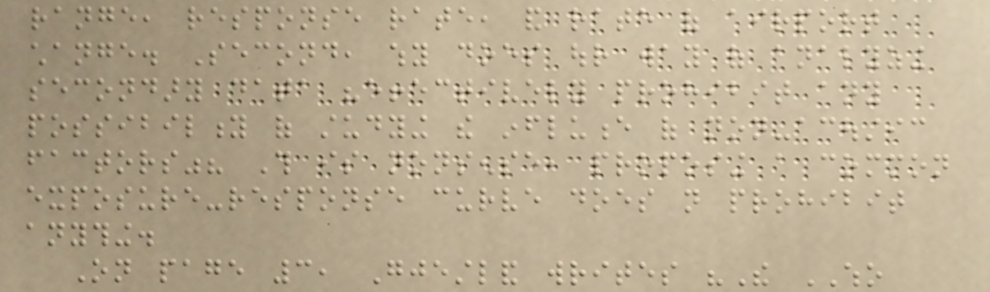range, response rate, and rate of airport
change. Second, why does our way of analyzing
secondary data "effectively prohibit any
possibility of studying the influence of non-acoustic
factors"? This is nonsense, proposing a common
exposure-response curve does not prohibit
anything.
On page 3, Gjestland writes "The WHO
